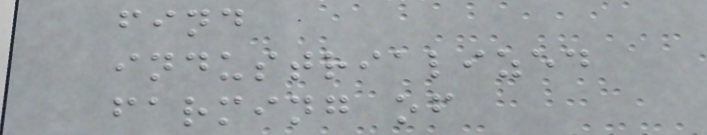find
industrialized
farming of
